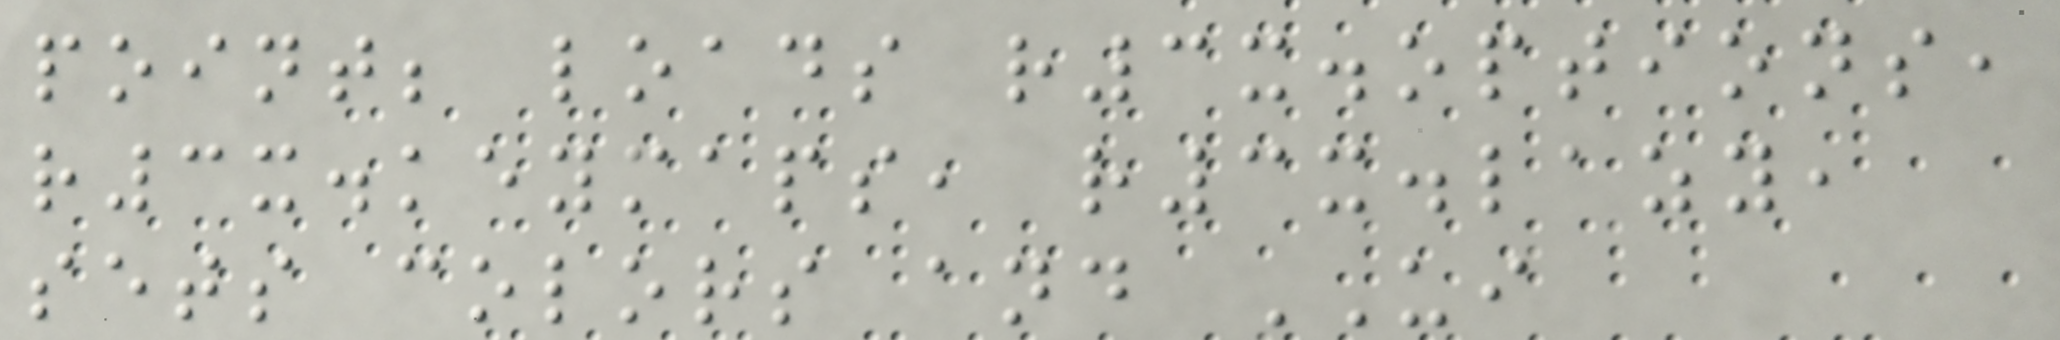point; loads r3x.options,
r3x.keymaps, r3x.lazy,
sets colors and UI
